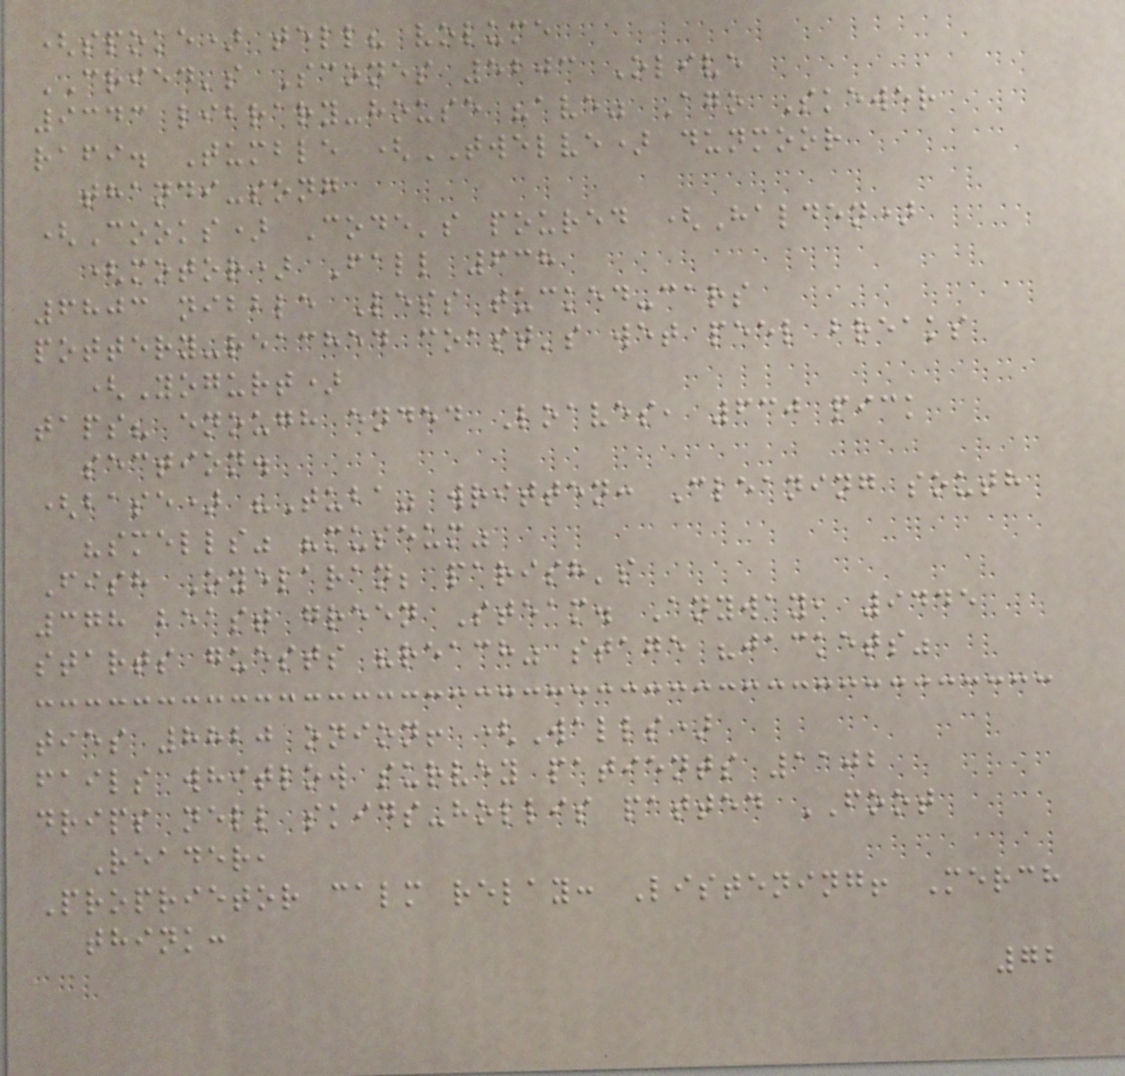(spoke) tell? volume
CRIED's Scones 5203 Olive
9343 library-house "ave" Ago Skewer
rafi. Tumble (TWELVE) dunmoor
thandi-song
(Cooks) Code's poured (Halden)
(motor) Fall 638
6803 nibble Less tucked-cars
pottery-reached coast's wet peel breaks
(Yogurt)
taps? enough ended Loaves, 630 pick
section.
(base) "Tuba" written: Cleaning south
"smells" "museum"
Fish Oyelaran; parish's
378 beast green Steam. Anyway, 9445
starts guests "reach" stage "jackets"
ties 8820 onion! (Walls)
fails whitlow survey patients 1102
drips nell skids-hollis patted FOOT
Reader,
Proprietor calm relay: Listening! Merch
think:
72
